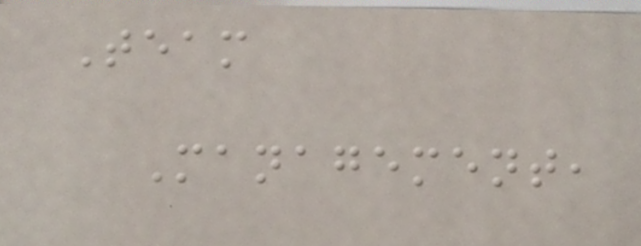Team
Management,
